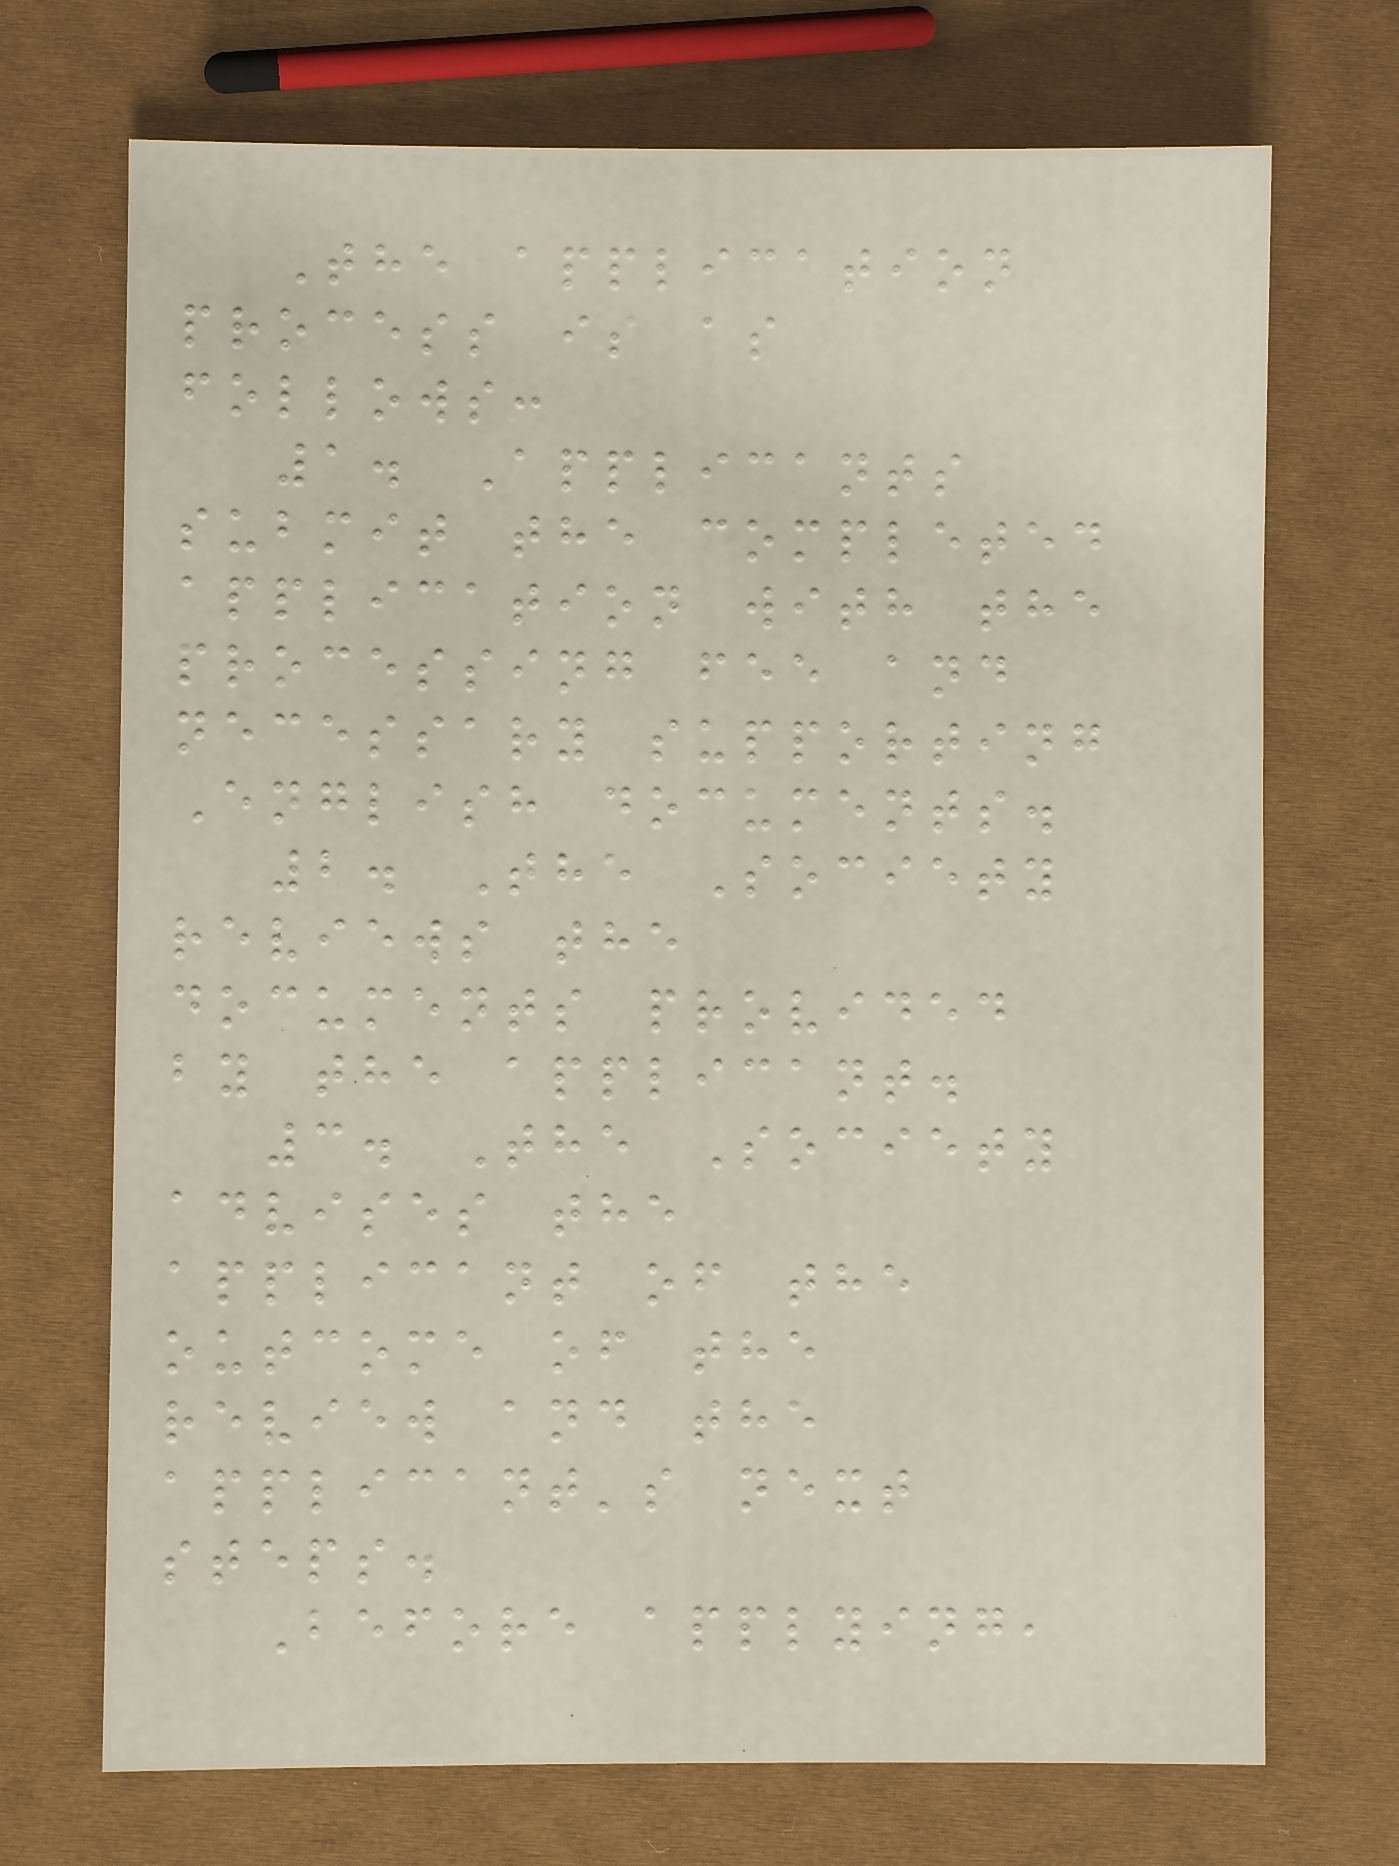The application
process is as
follows:
1. Applicants
submit the completed
application with the
processing fee and
necessary supporting
English documents.
2. The Society
reviews the
documents provided
by the applicant.
3. The Society
advises the
applicant of the
outcome of the
review and the
applicant's next
steps.
Before applying,
